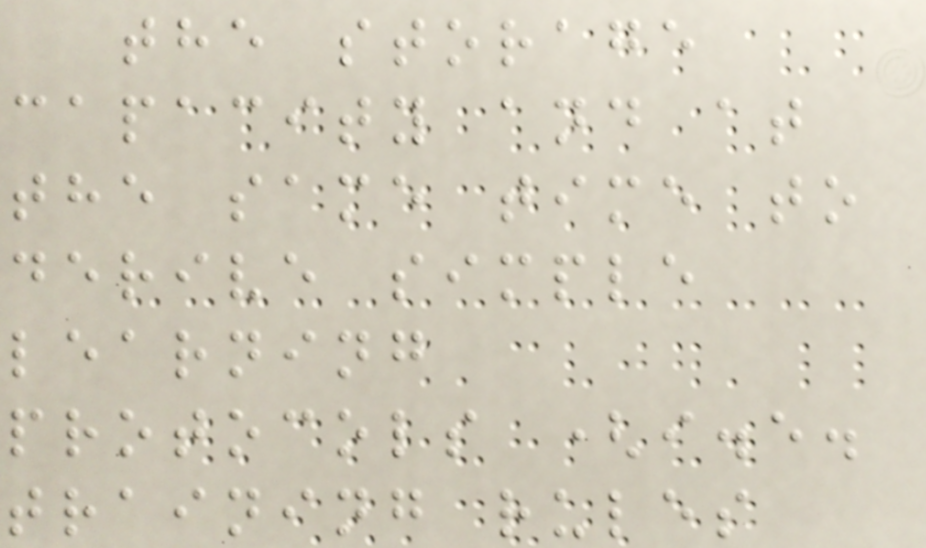the storage
capacity and at
the same time to
derive simple
learning
protocols (i.e.
training rules
